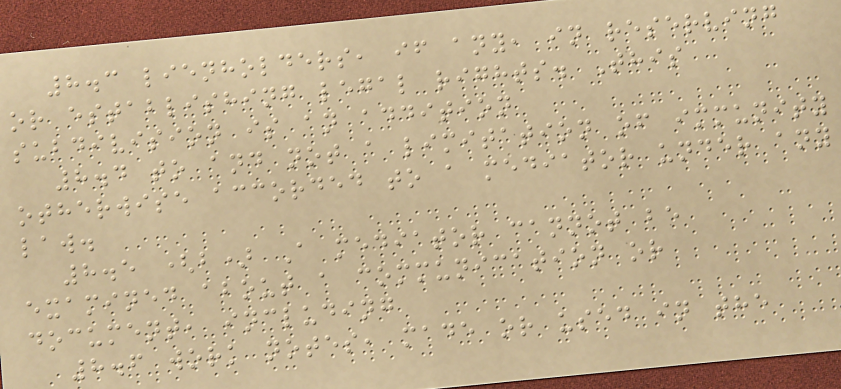8.3 lienholders, if any, in reserving
or establishing legal rights. This
subdivision is an addition
8.4 to and not a limitation of immunity
otherwise accorded to a mediator under any
law.
8.5 (b) A mediator cannot be
examined about a communication or
document, including
8.6 work notes, made or used in the
